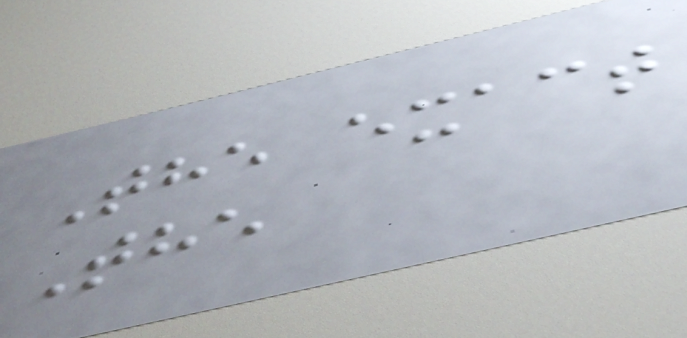The exact
The
